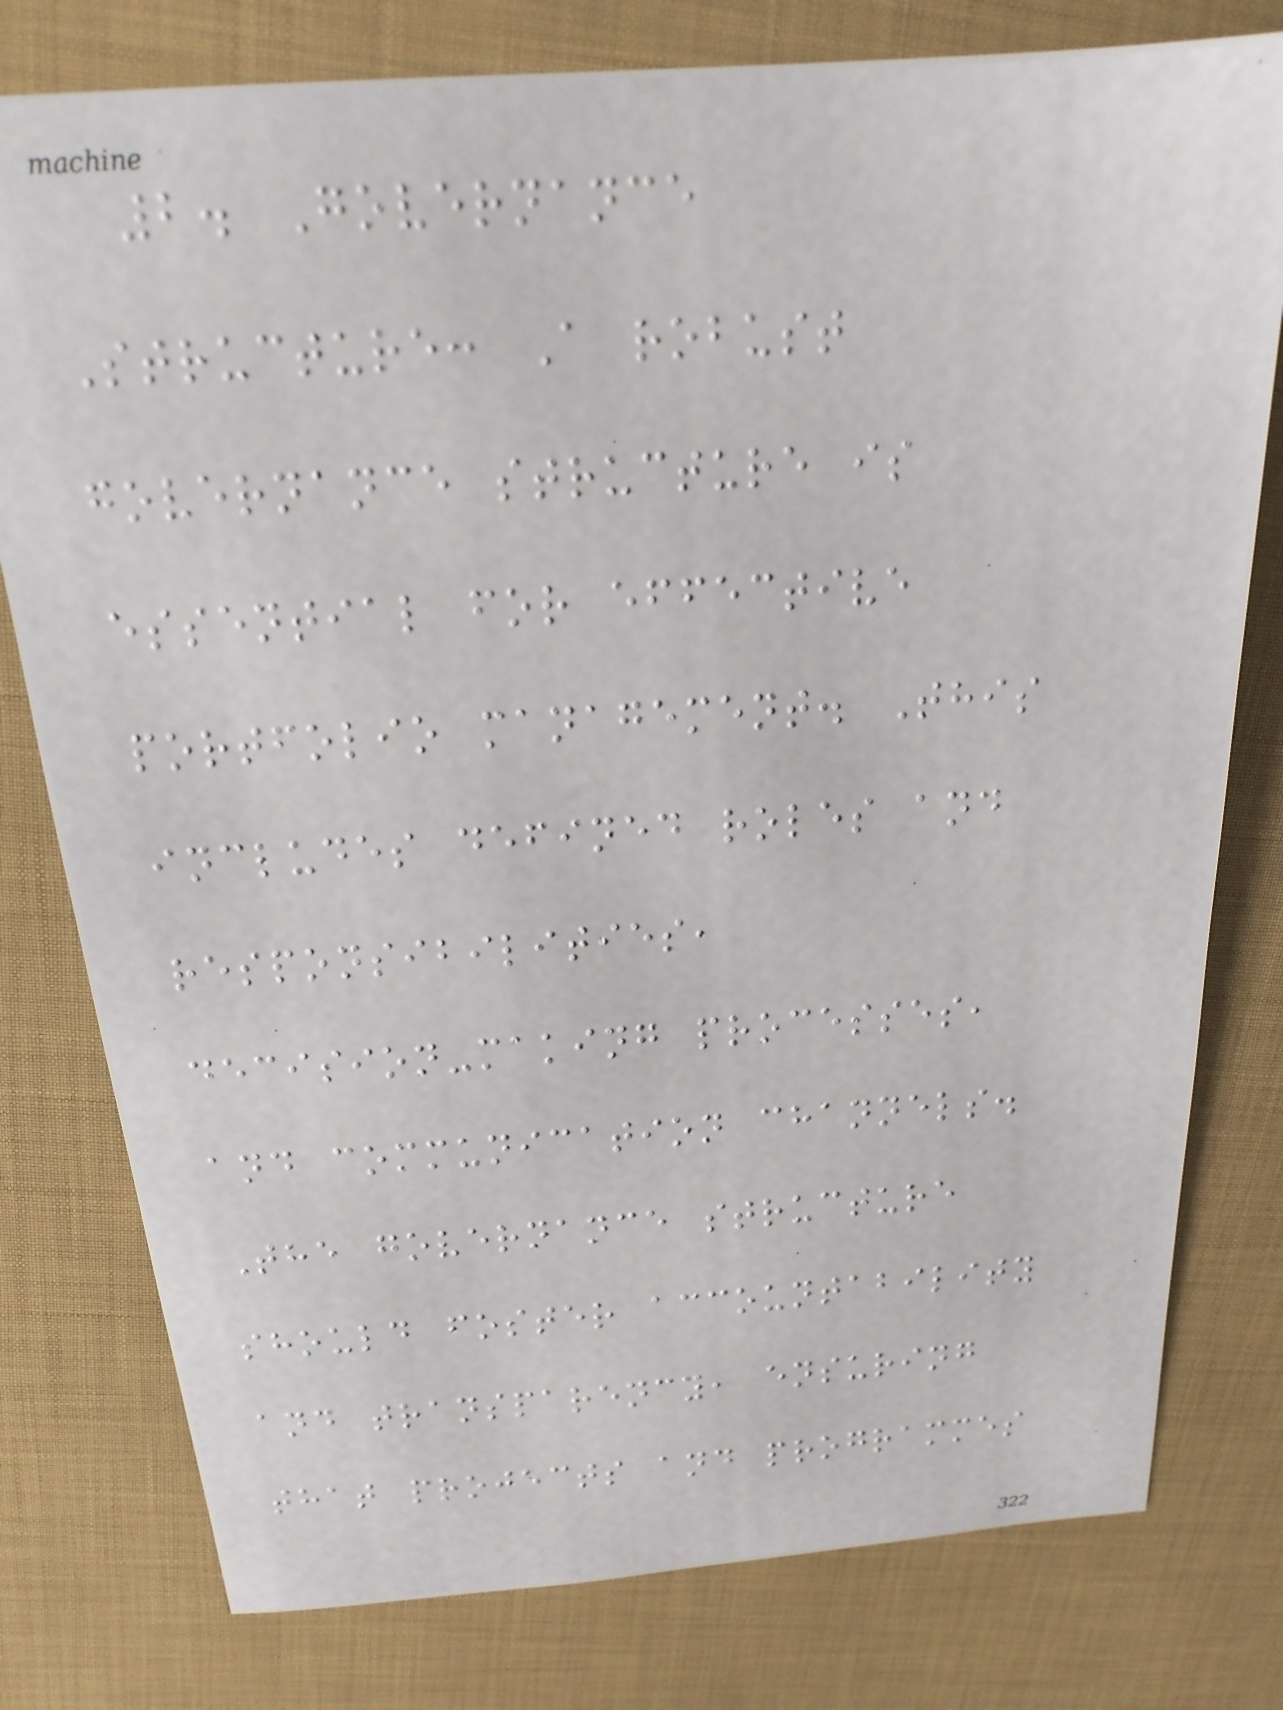2. Governance
Structure: A robust
governance structure is
essential for effective
portfolio management. This
includes defined roles and
responsibilities,
decision-making processes,
and communication channels.
The governance structure
should foster accountability
and transparency, ensuring
that projects and programmes
